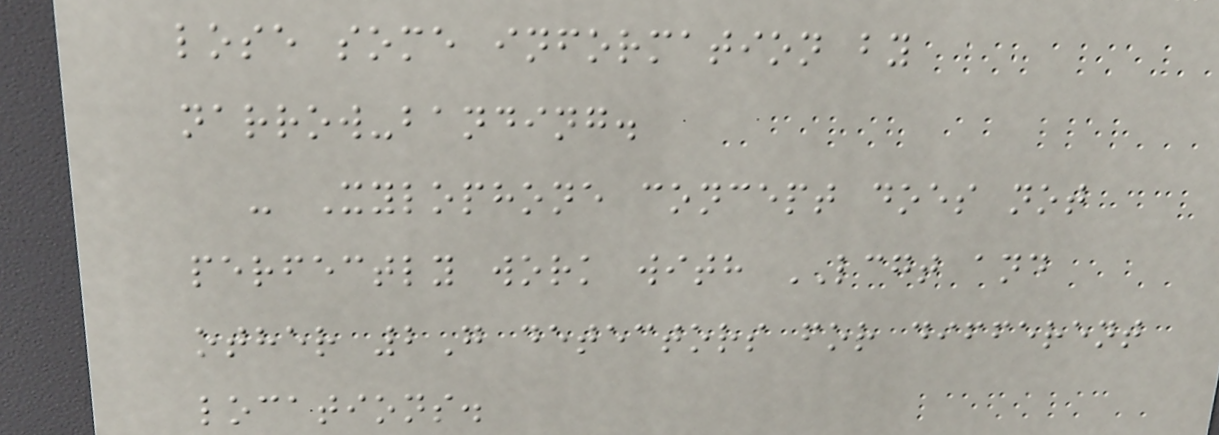lose some information by
narrow-banding.
- Xylophone concept does not
perfectly work with LCGT and
other 2G detectors for different
locations.
